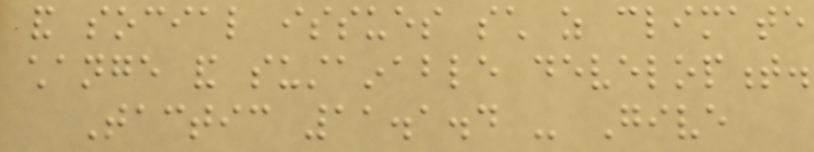and social issues such as climate
change and sustainable development.
Tactic 11.1.4 - Give
